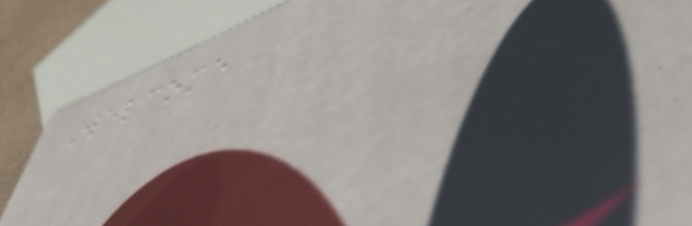Welcome
